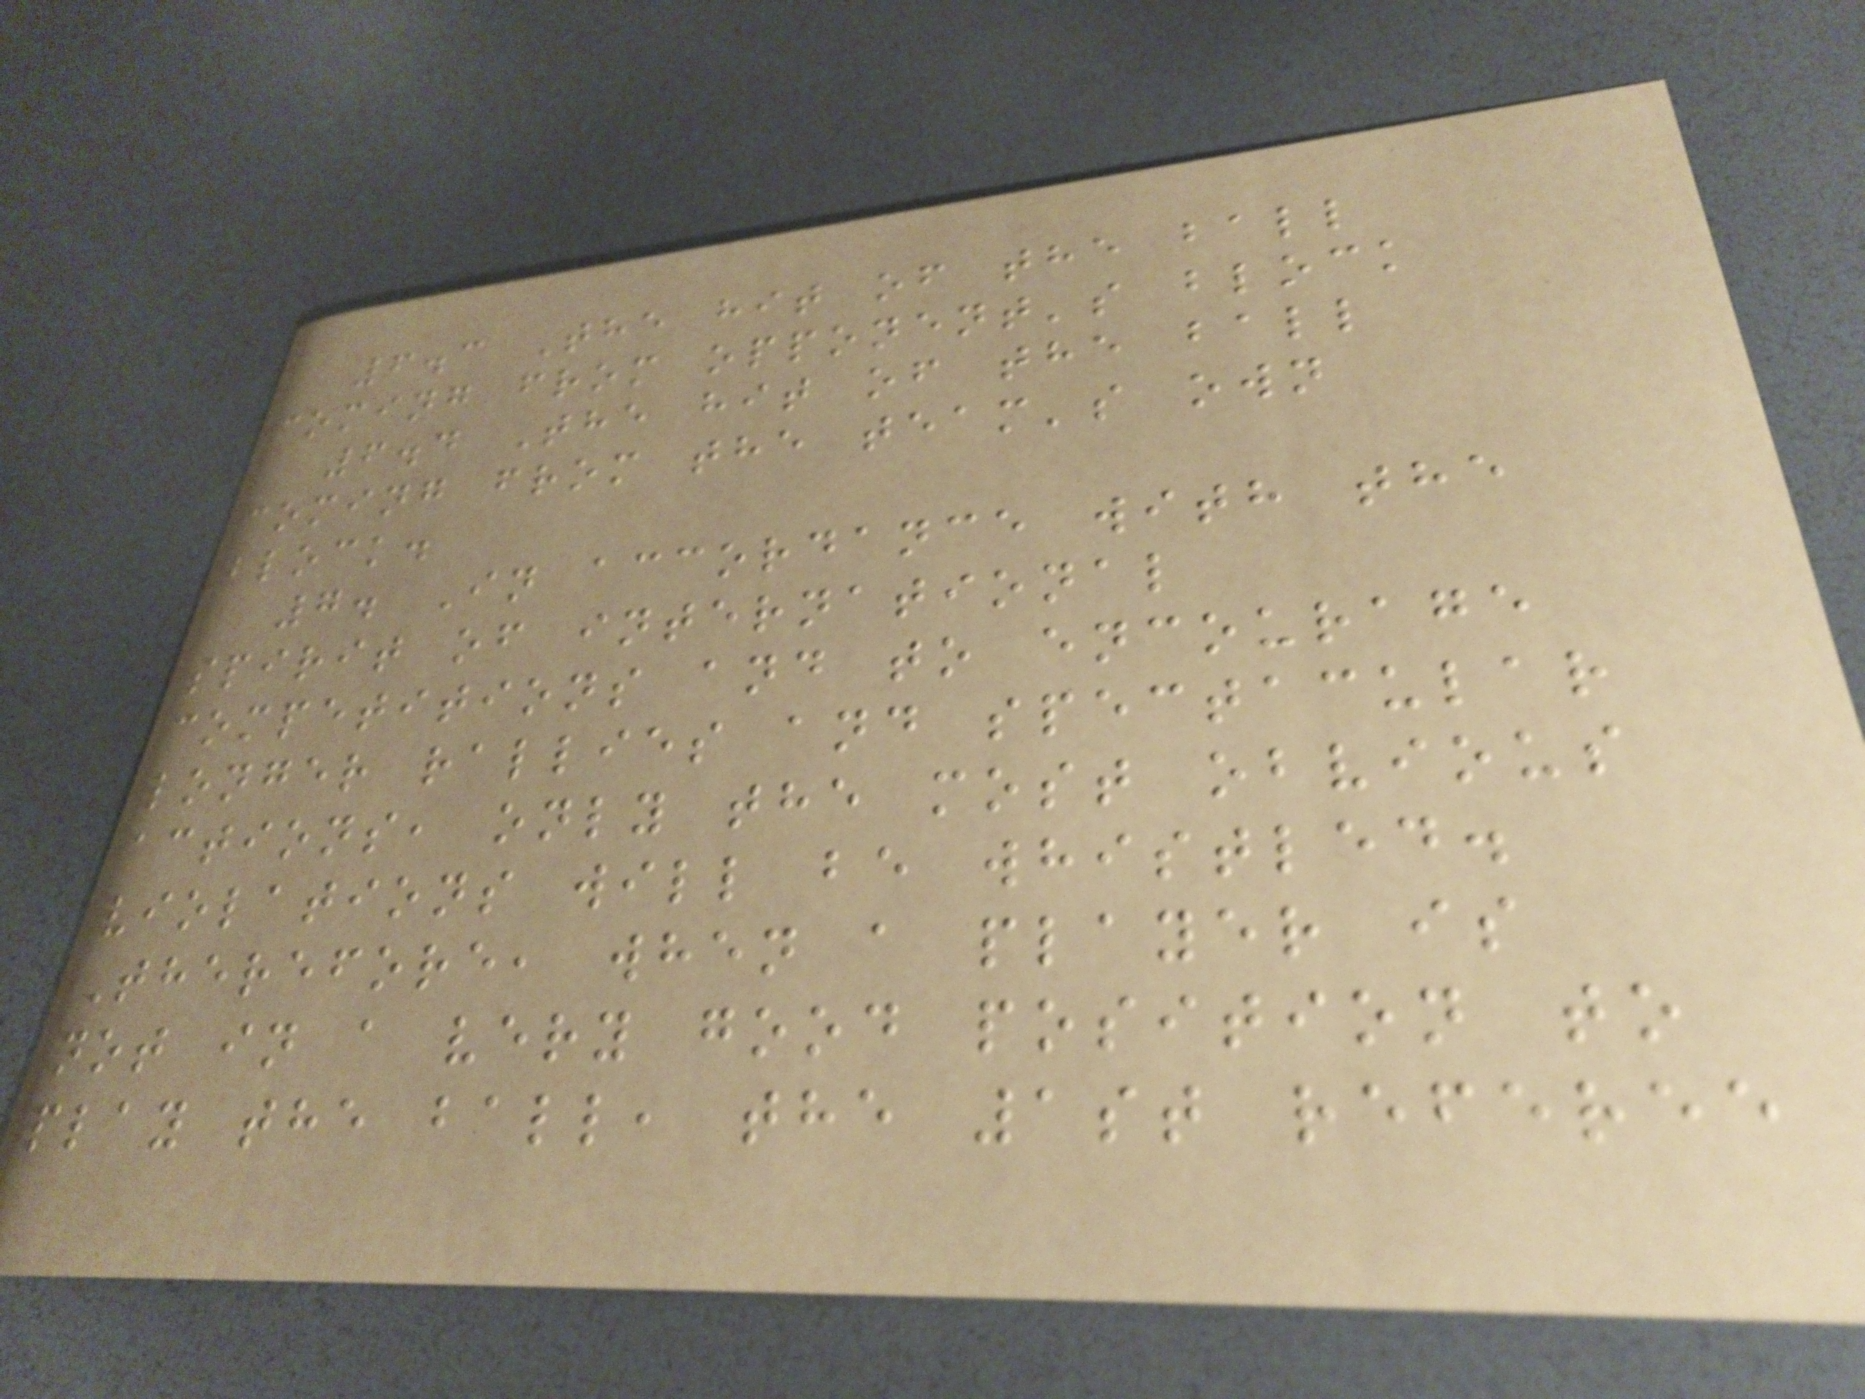6.3 The hit of the ball
coming from opponent's block
6.4 The hit of the ball
coming from the team's own
block.
7. In accordance with the
spirit of international
competitions and to encourage
longer rallies and spectacular
actions, only the most obvious
violations will be whistled.
Therefore, when a player is
not in a very good position to
play the ball, the 1st referee
